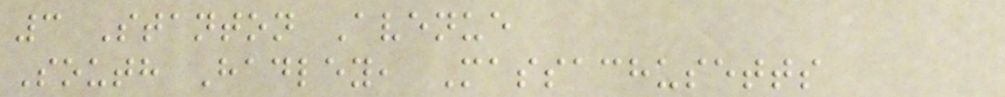3 Stanton Avenue
South Hadley, Massachusetts
